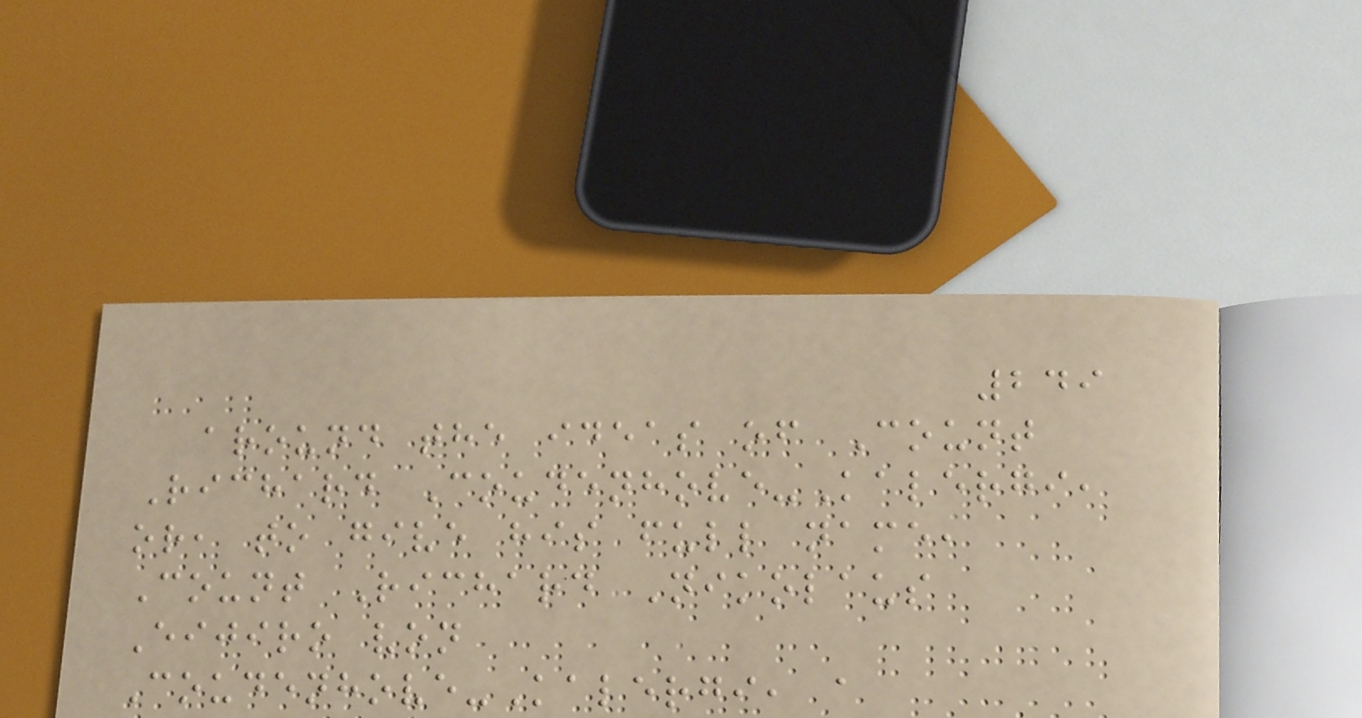249
around the ideas of Count
Richard Coudenhove-Kalergi,
or, to give his full name,
Count Richard Nikolaus
Eijiro von
Coudenhove-Kalergi, a
